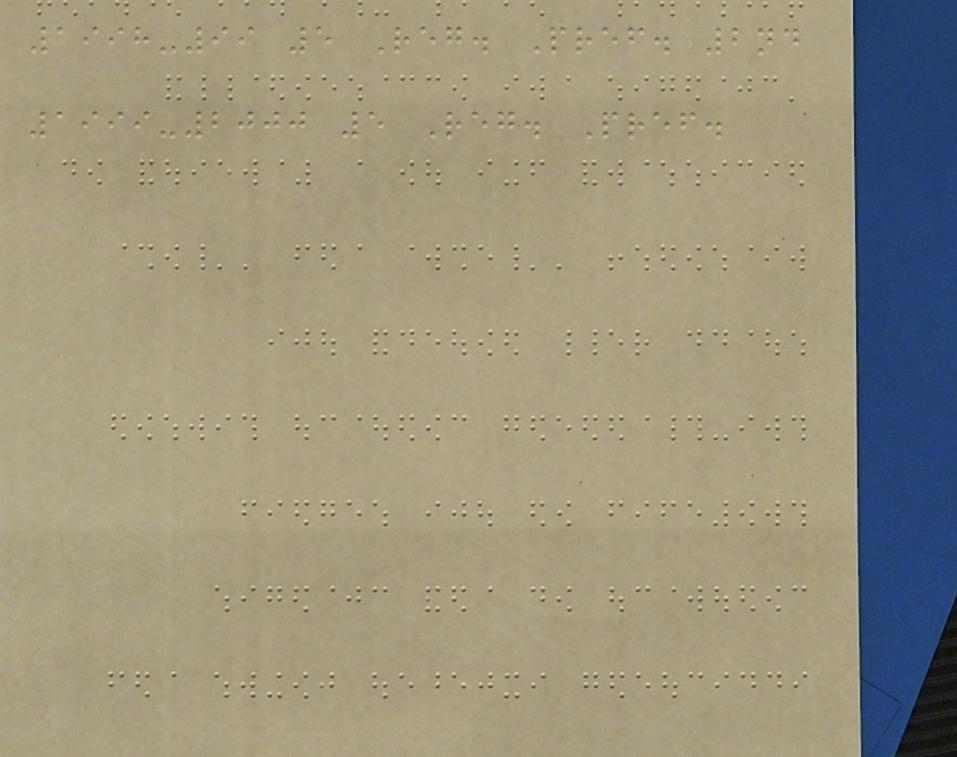1998-99 5 Reg. Pref. 2nd
1999-2000 5 Reg. Pref.
